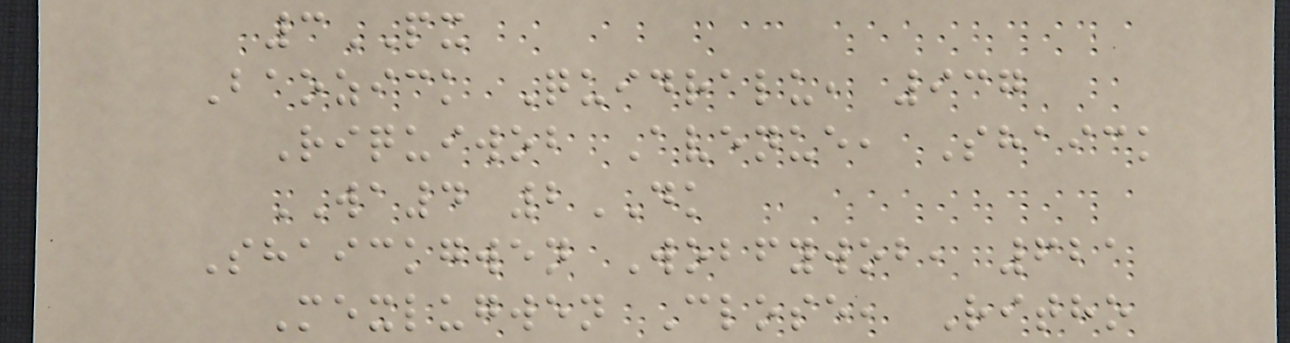3PX
Baozick Quidralu, 937
Riquiwob Avenue, Shaick
WA4 2DK
Shaickgwen Wobfywob, 621
Mexlugwen Close, Ritho
